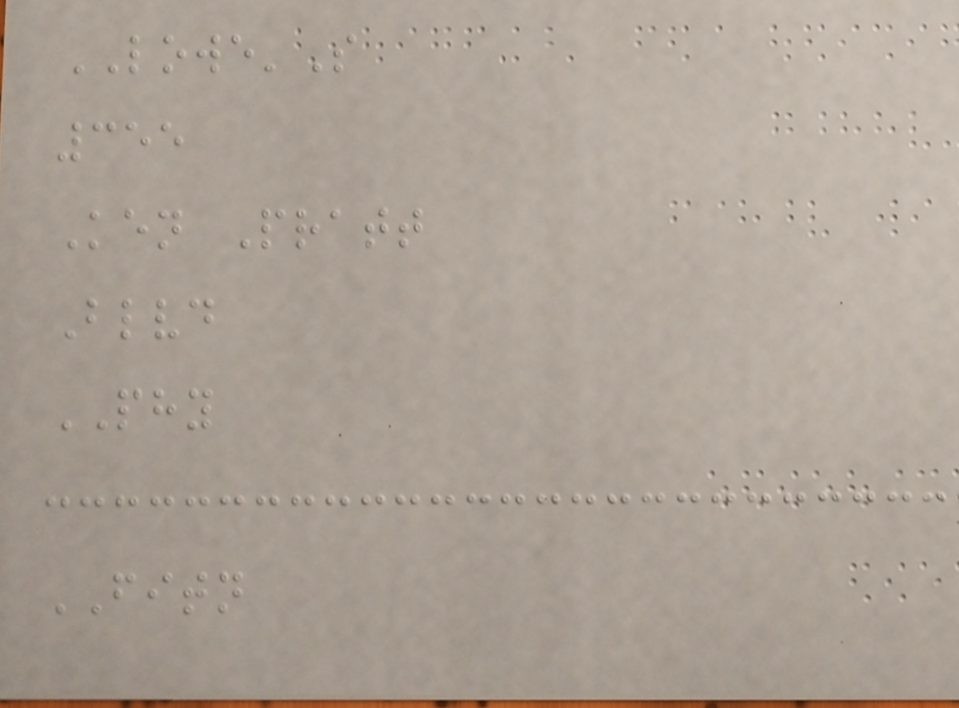LOWE'S
355
Ken Pratt
Blvd
PHY
FITN
